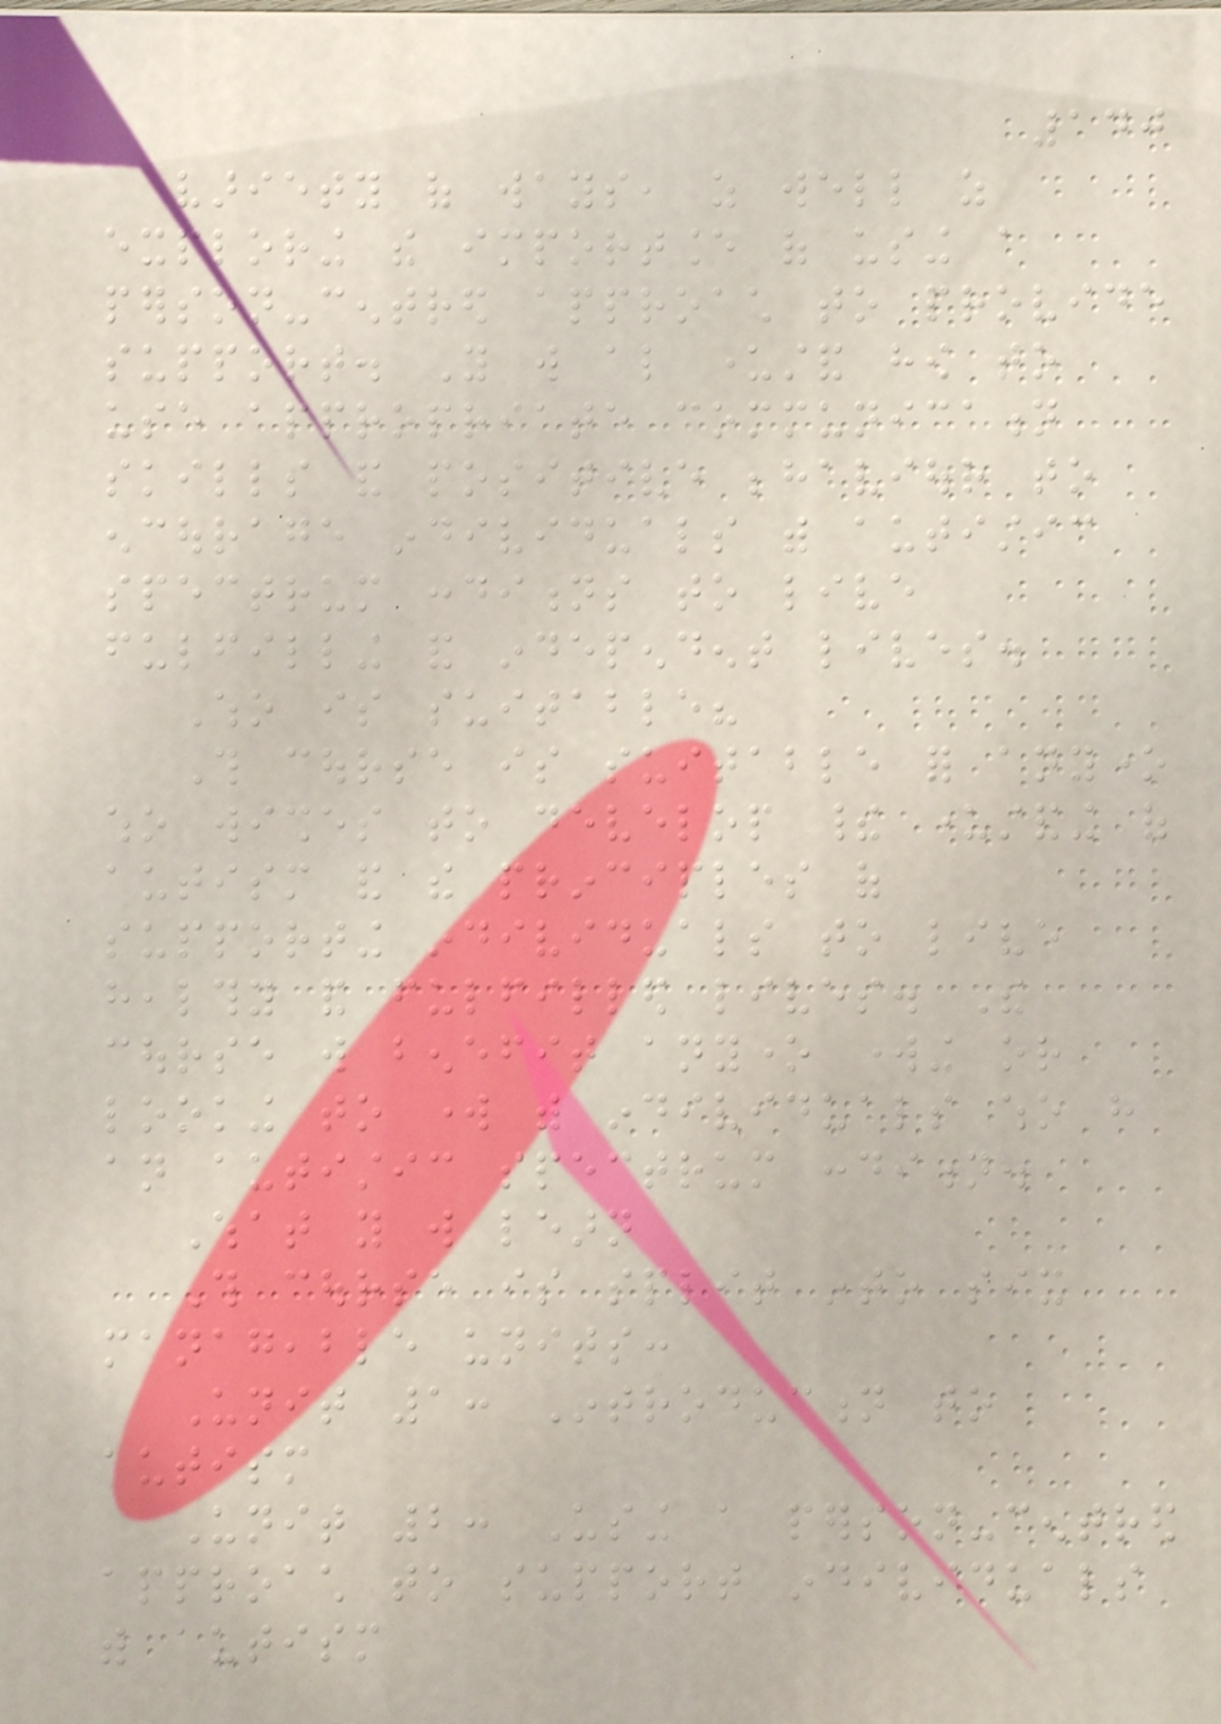140
variety of ways, as well as
exploring the importance of using a
person-centred approach to provide
support. You will also understand how to
use appropriate communication
skills and positive behaviour to
encourage individuals with autistic
spectrum conditions to live
fulfilling and independent lives.
Who is suitable?
This course is suitable for anyone
who wishes to develop their understanding of
autism and the principles of
supporting individuals to live
healthy and fulfilled lives. The
course will benefit anyone working or
looking to work with individuals who have
an autistic spectrum condition.
What you will learn
This course is split into six
manageable units:
Unit 1: Introduction to
autism
Unit 2: Using a person-centred
approach to support individuals
with autism
